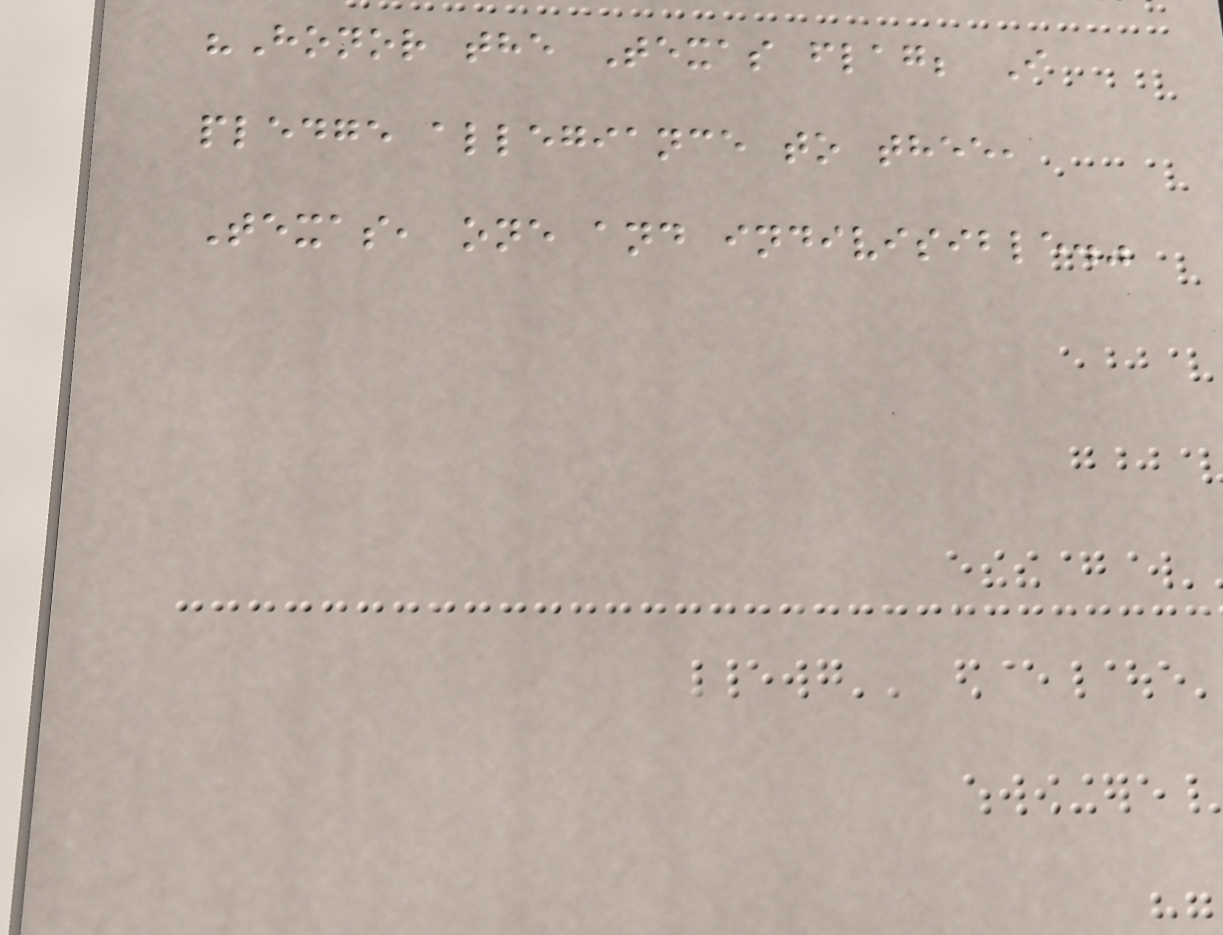"Honor the Texas flag; I
pledge allegiance to thee,
Texas, one and indivisible."
